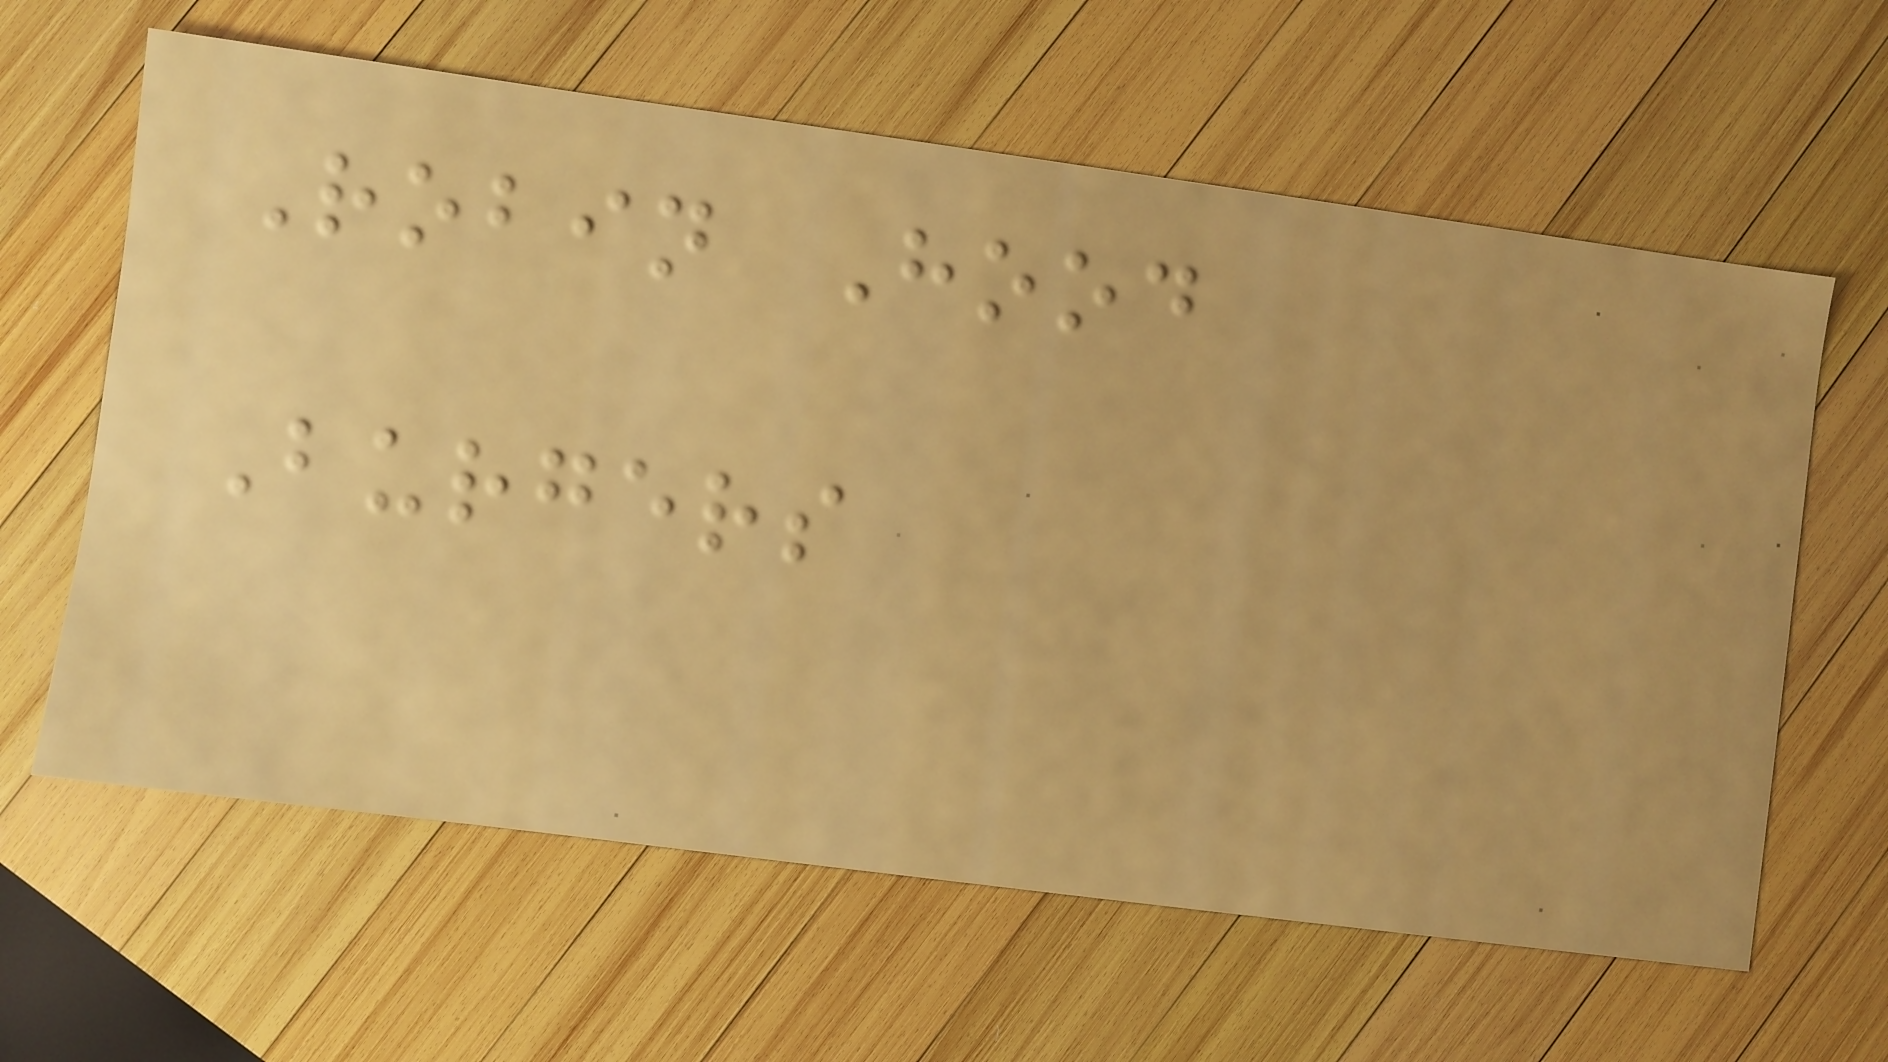Robin Hood
Burgers
